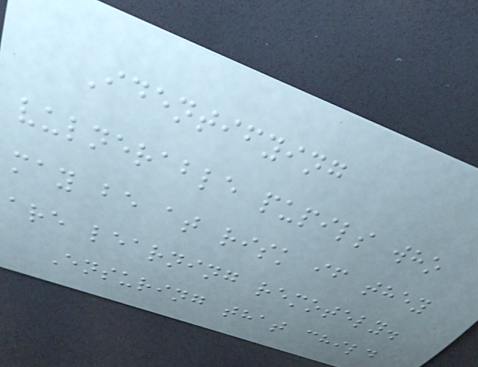Identifying
vulnerable pupils who
may be at risk if they
are learning remotely.
Ensuring that child
